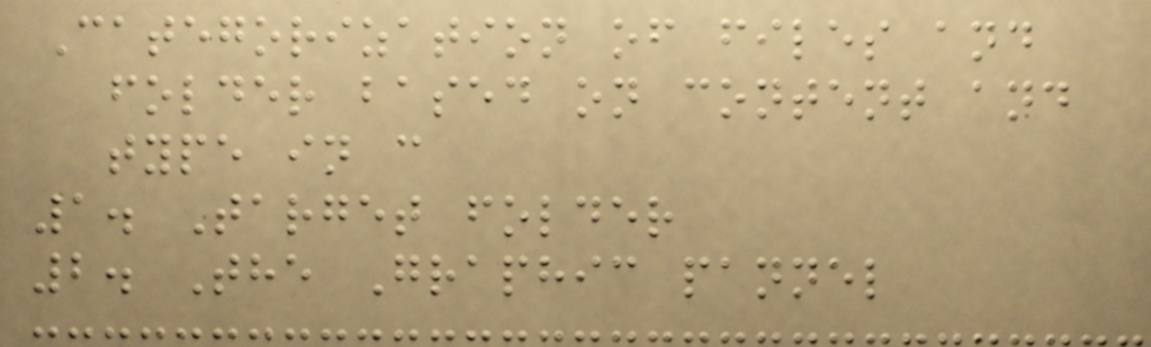Categorization of files and
folder based on content and
type in c
1. Target folder
2. The Graphic pannel
